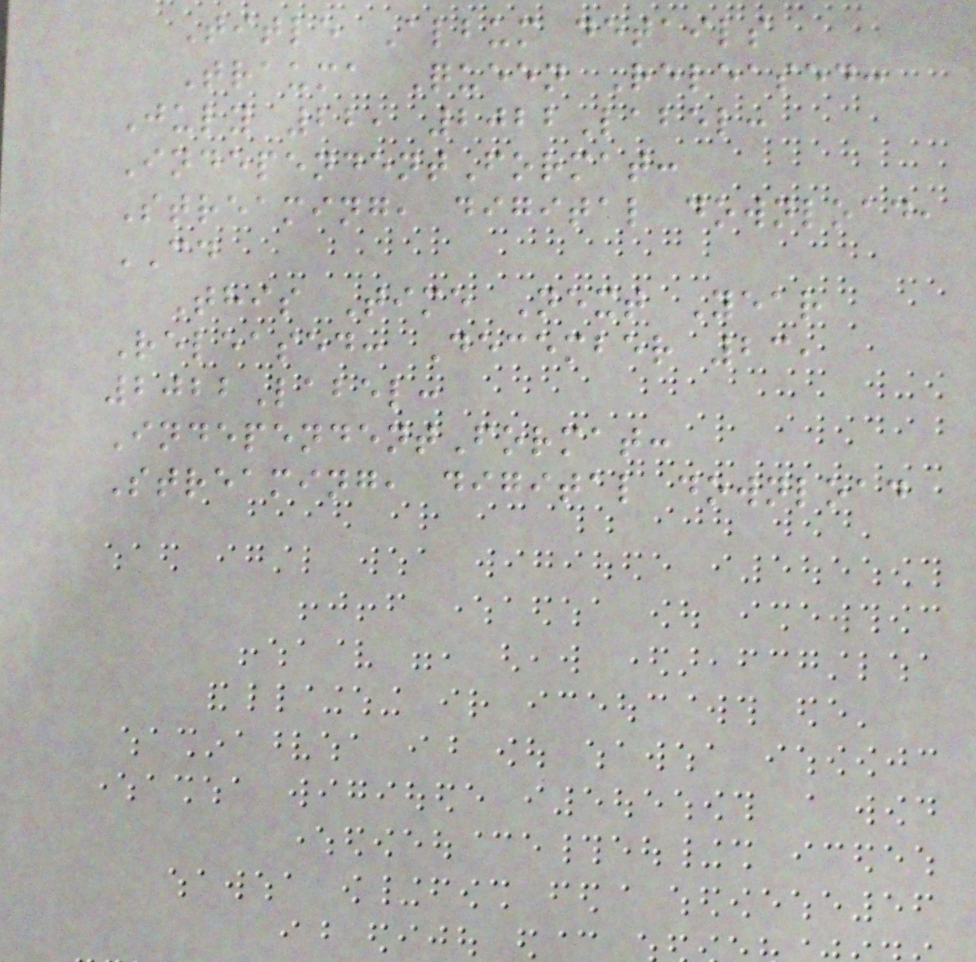Title Album details
Trauma Queen Released:
July 22, 2022Label:
IndependentFormat:
Streaming, digital download,
CD
This Time Next Year
Released: December 23,
2022Label:
IndependentFormat:
Streaming, digital download
